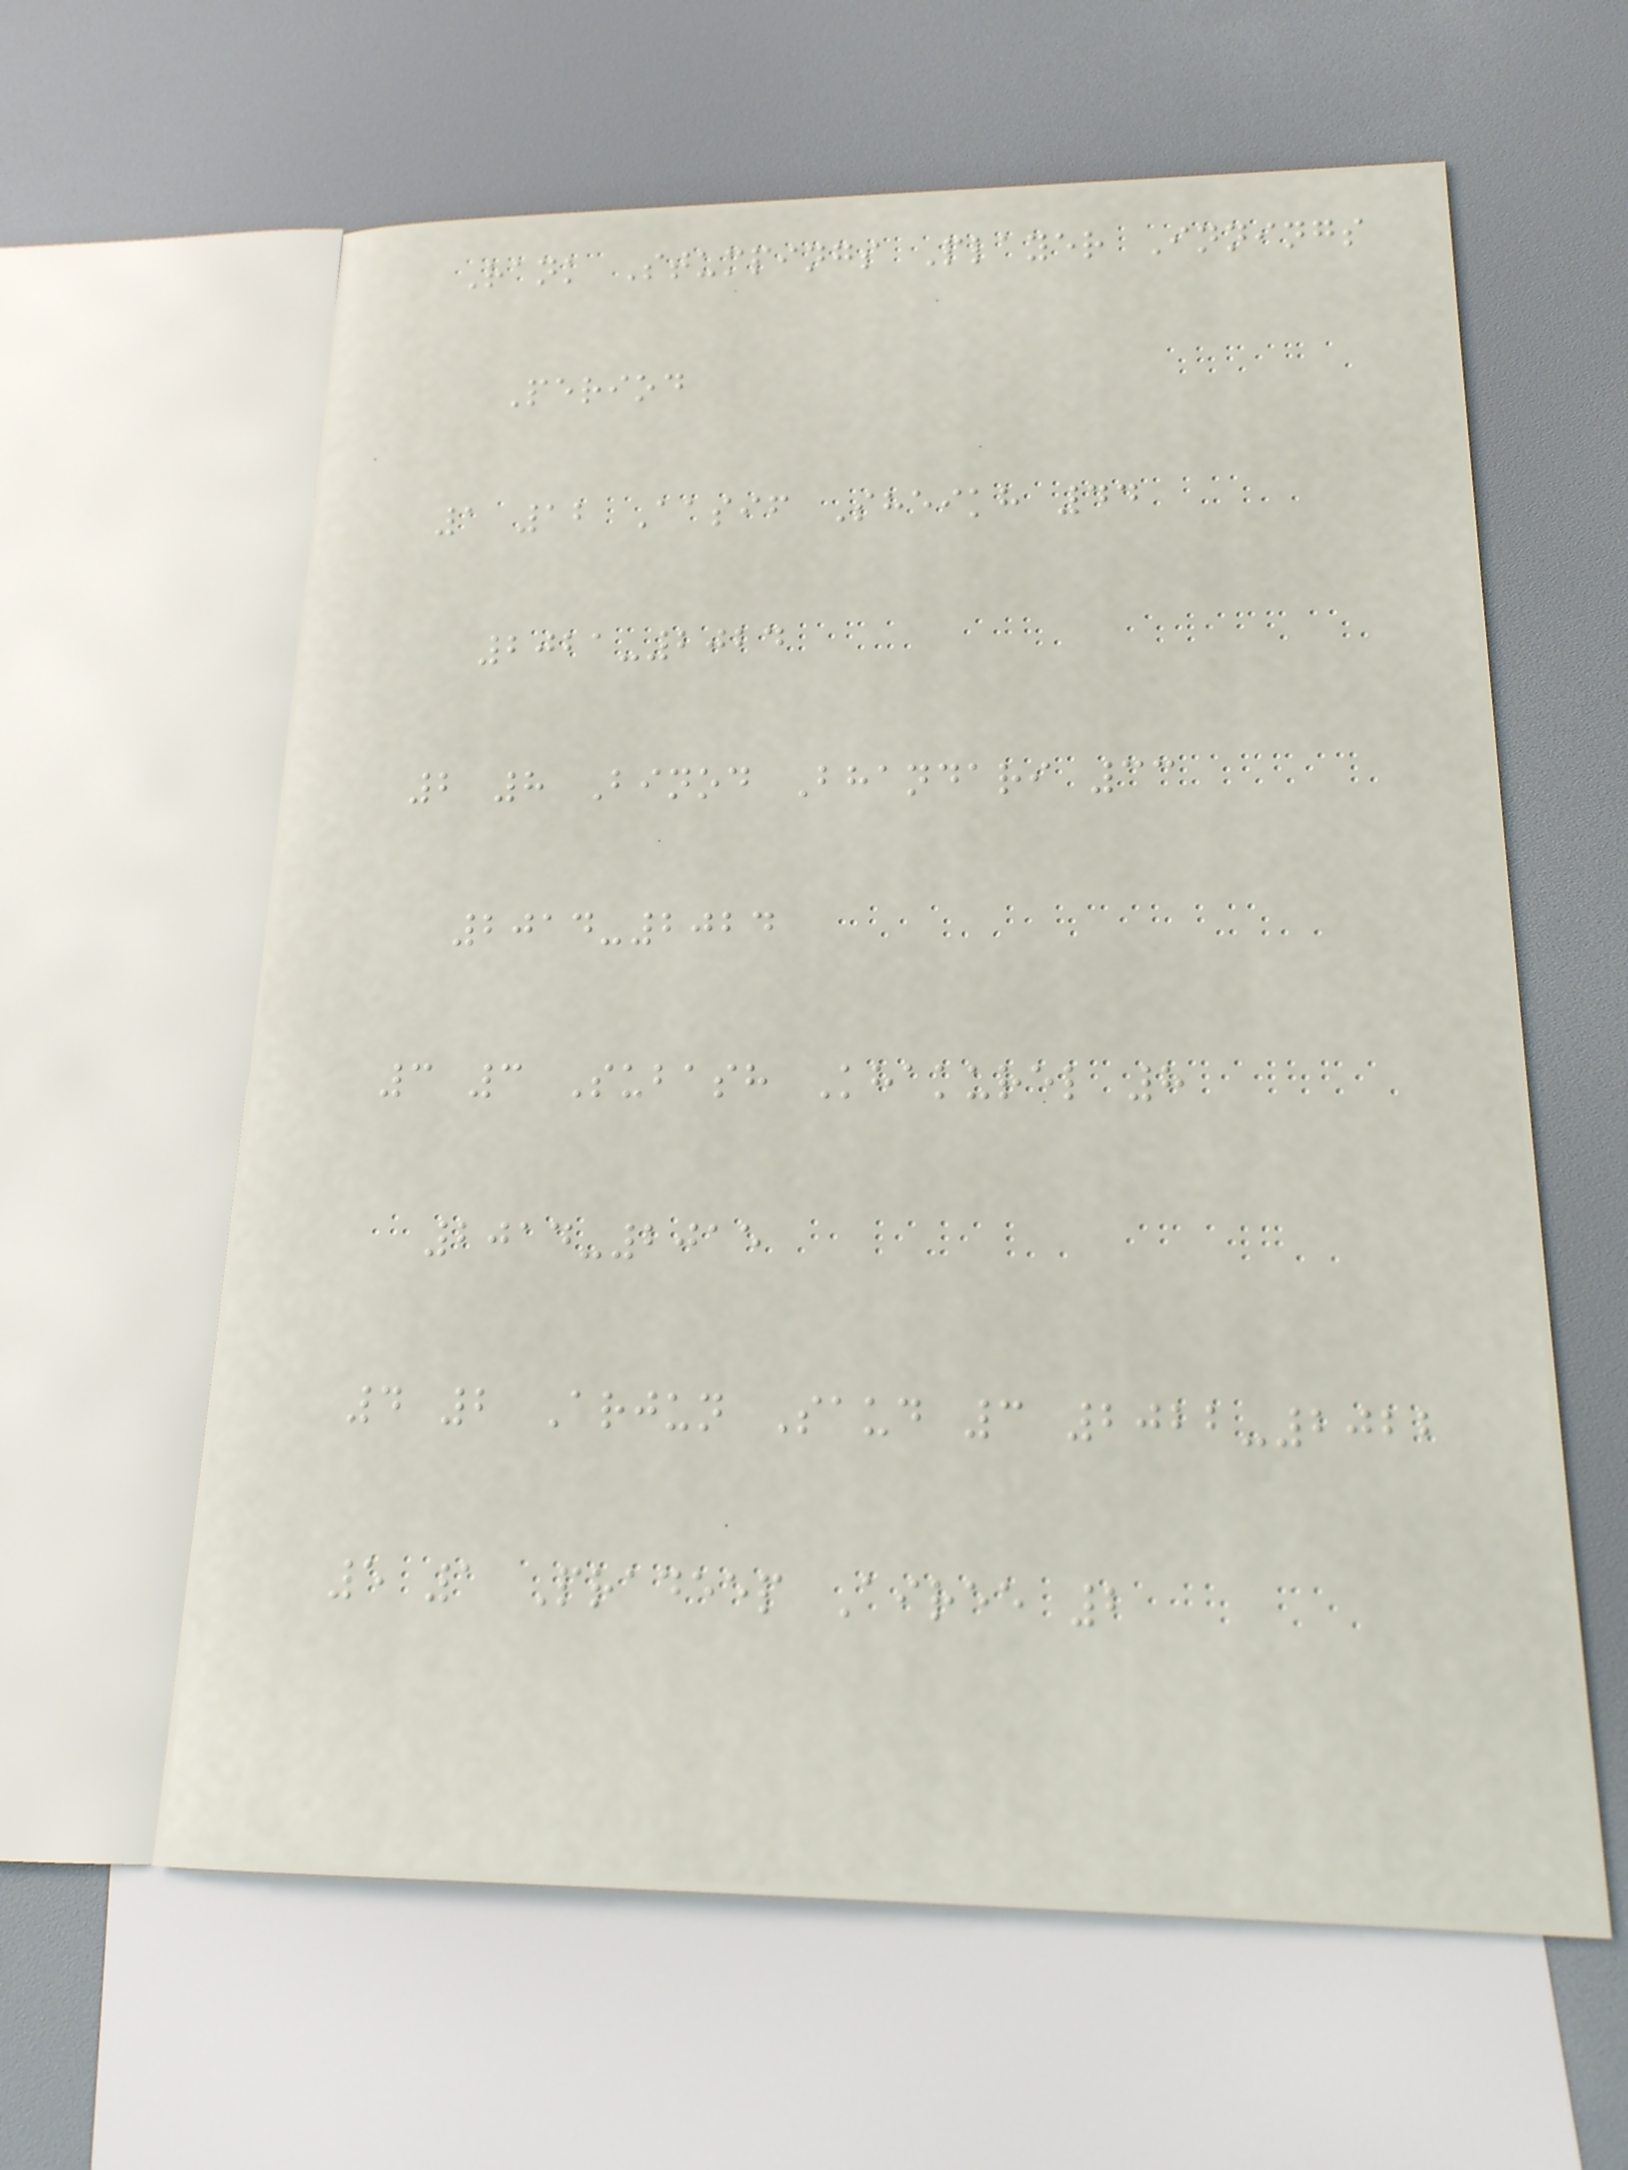Rank Stumpings Player Innings
Period
1 12 Aasif Sheikh 44
2021-2024
2 8 Binod Bhandari 33
2014-2024
3 3 Subash Khakurel 8
2014-2015
4 2 Arjun Saud 3 2022-2022
5 1 Pradeep Airee 2
